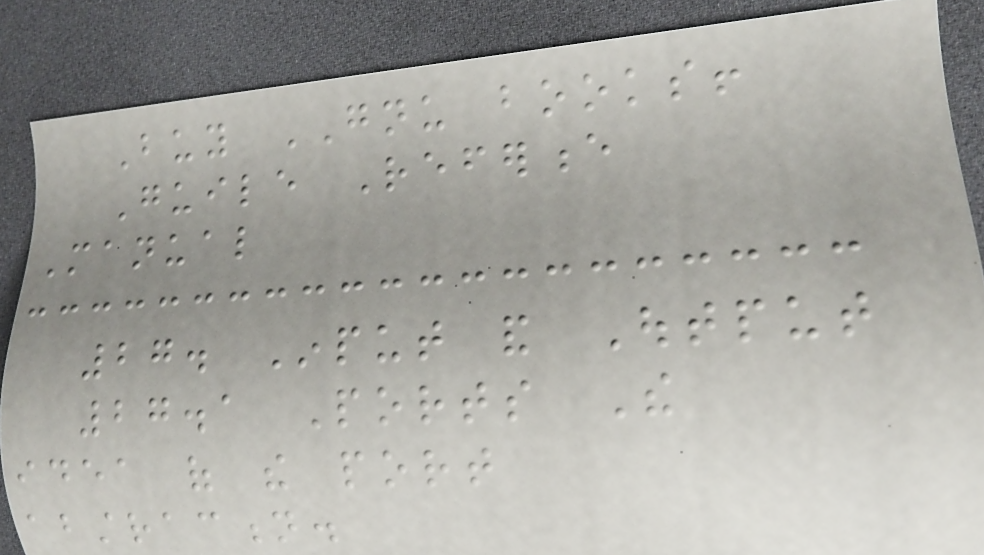Buy GNU books!
Guile Reference
Manual
27. Input and Output
27.1 Ports The
idea of the port
abstraction.
